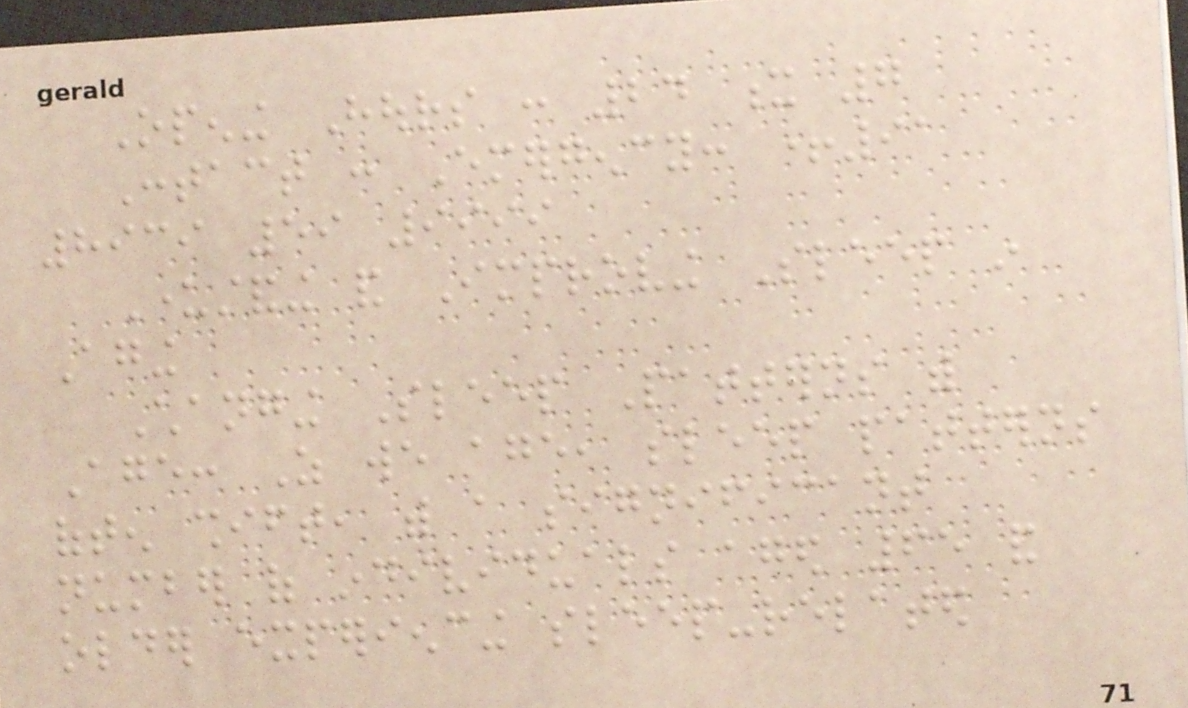Opening Hours : 24 x 7
Contact : Emergency: +91
8939 59 9999
Understanding and Improving Sleep in
Aging
Changing Sleep Patterns with
Age: As we age, sleep patterns
often shift, with a significant
number of individuals aged 65 and
older experiencing sleep-related
